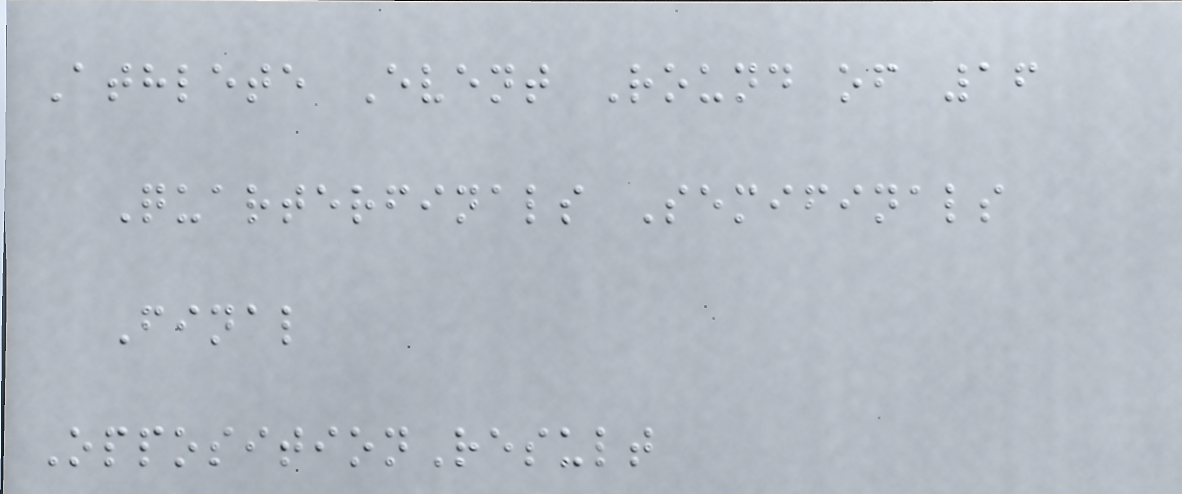Athlete Event Round of 16
Quarterfinals Semifinals
Final
OppositionResult
